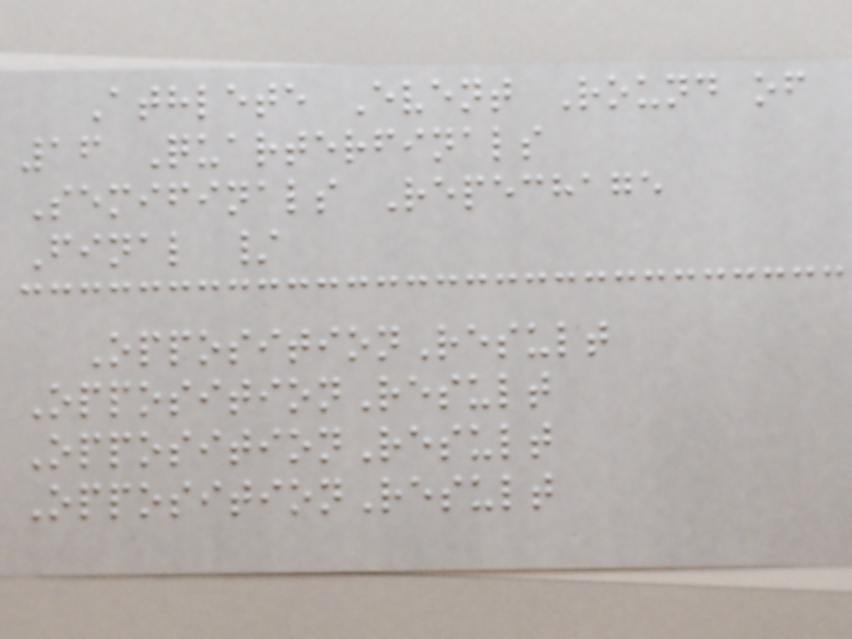Athlete Event Round of
16 Quarterfinals
Semifinals Repechage
Final /
OppositionResult
OppositionResult
OppositionResult
OppositionResult
